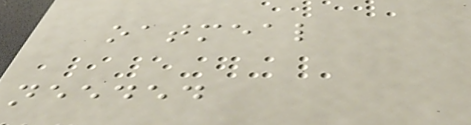oatmeal
needed
